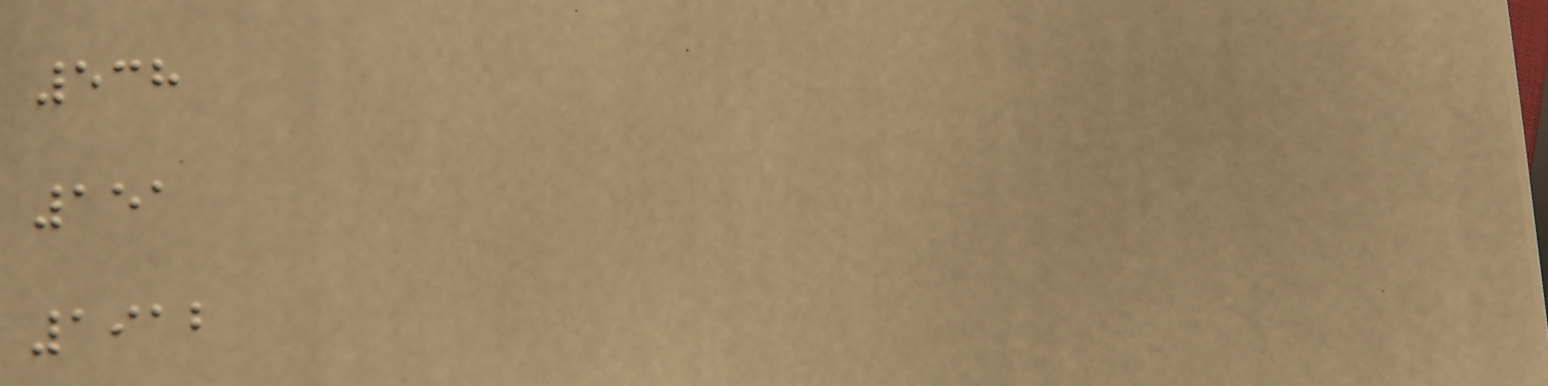538
151
1912
